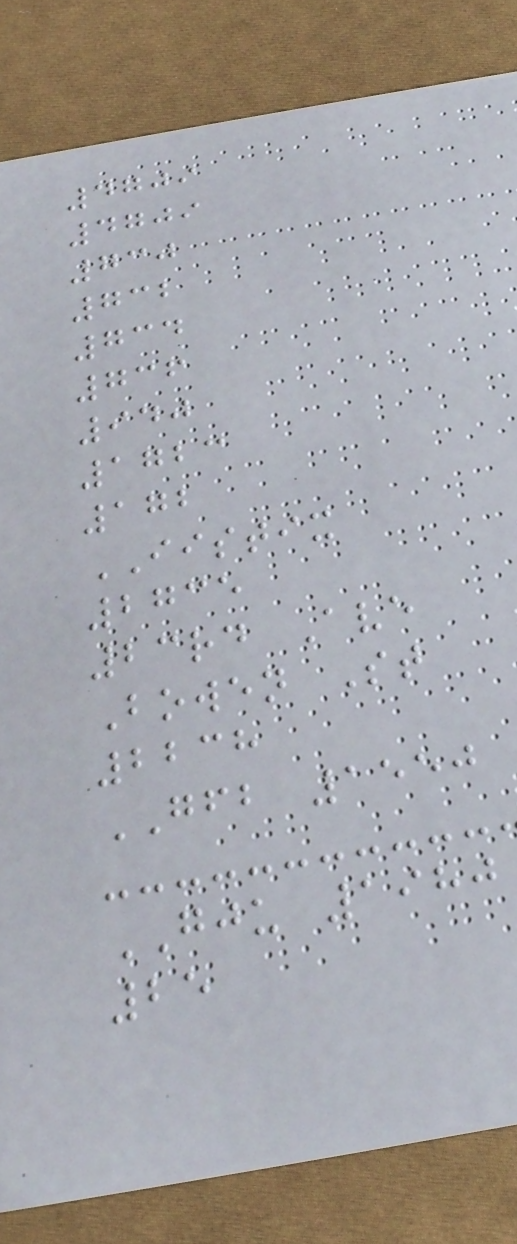4709
4709
730
732
734
736
940
1723
172
IISTIX
2735
23rd Ave
Bowen St
2238
GFB 1550
GJU 1980
25
